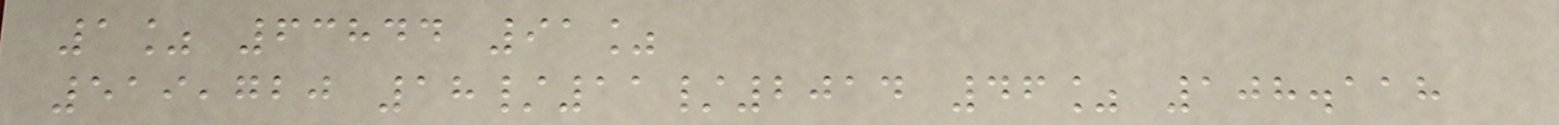1% 63844 91%
519,720 18/11/2014 46% 108.118
